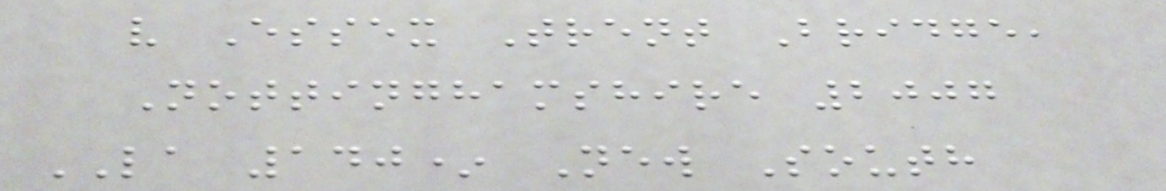v Essex Trent Bridge,
Nottinghamshire 2007
LA 140* New South
